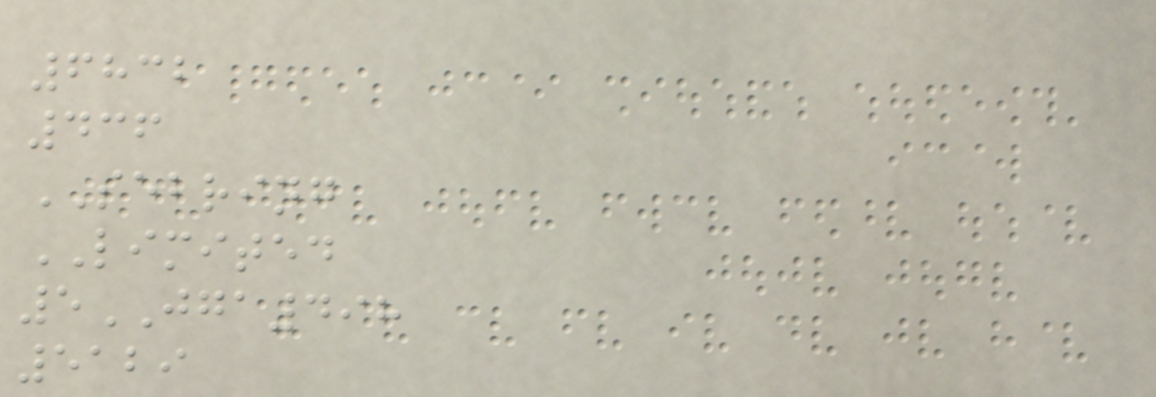6832
436
SEBRING
LIMITED
5JGA498
5129
